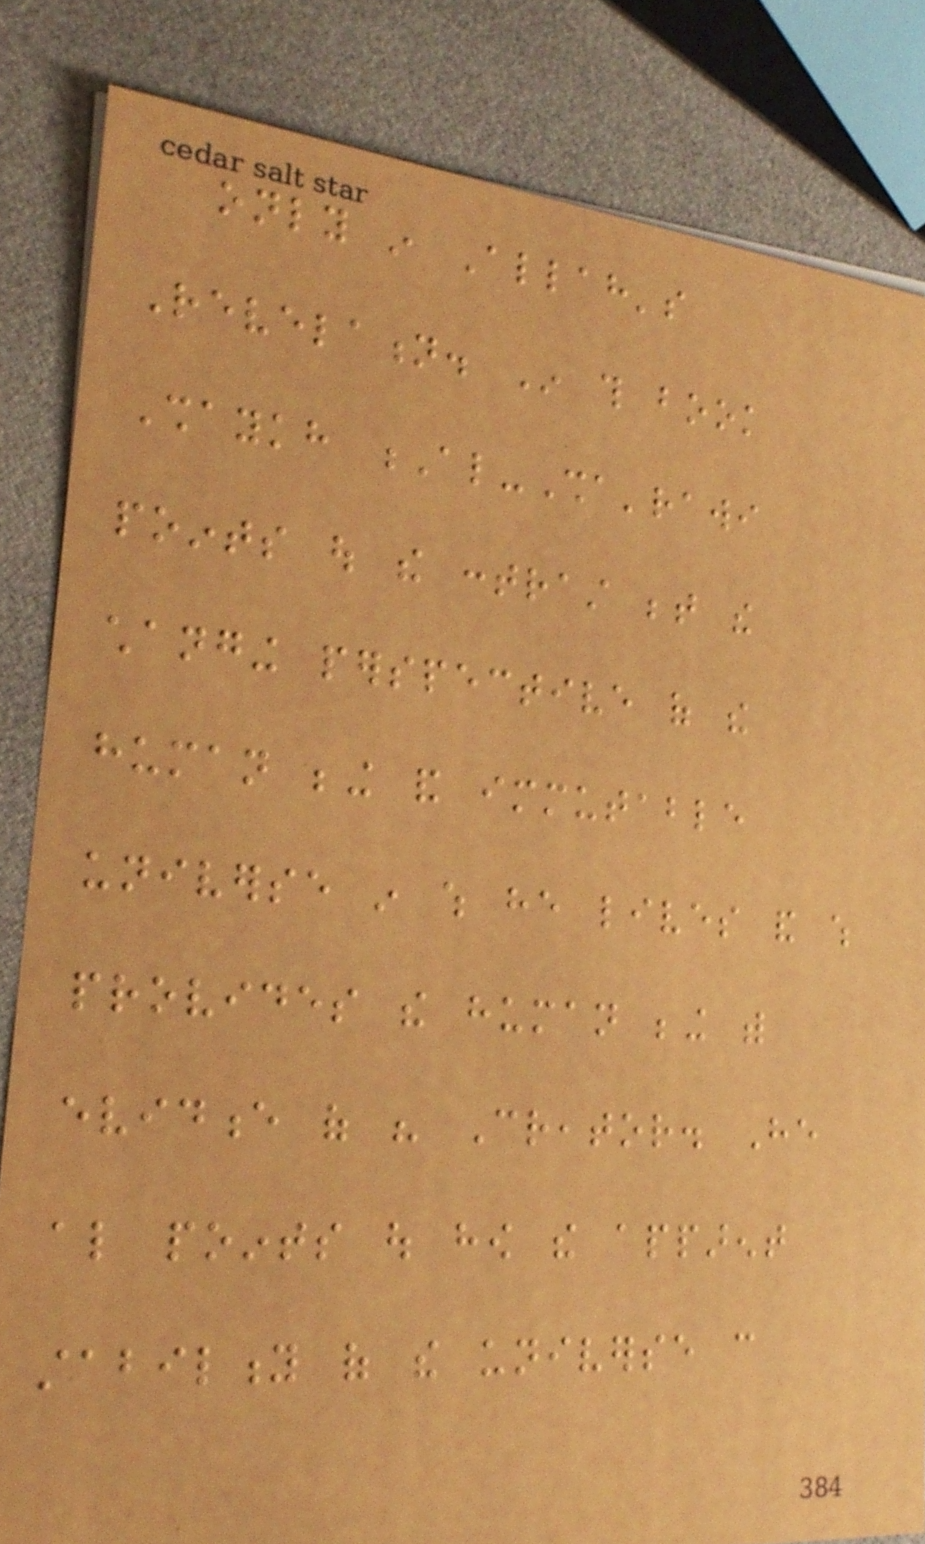only in Allah's
Revelation. In this book
Shaykh Al-Sha'rawi
points out the contrast between the
changing perspective of the
human being and immutable
universe in which he lives and which
provides the human being with
evidence of his Creator. He
also points out how the apparent
stability of the universe can
